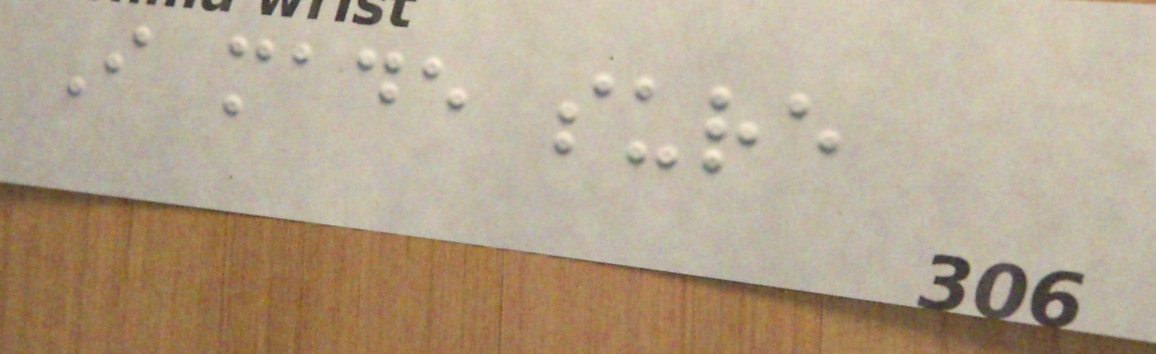I made sure
